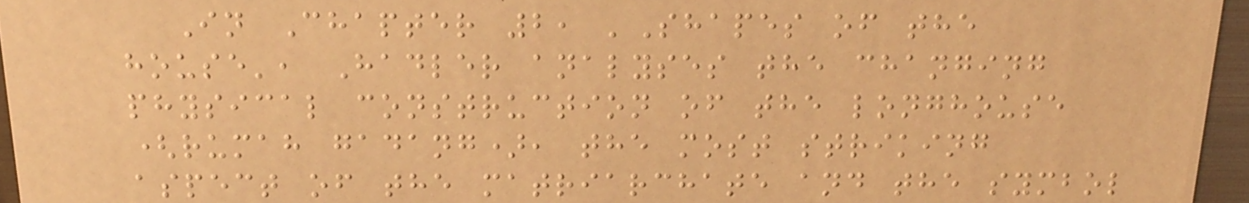In Chapter 2, 'Shapes of the
house', Hadler analyses the changing
physical construction of the longhouse
(rumah gadang), the most striking
aspect of the matriarchate and the symbol
